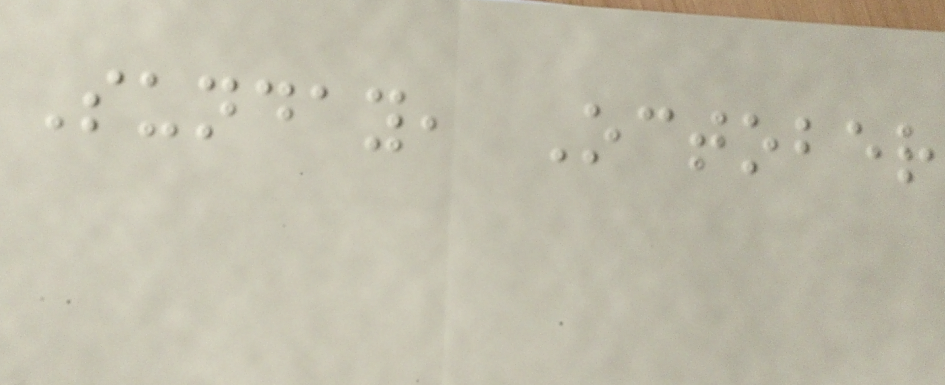Sunday, October
